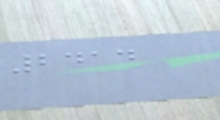2414
